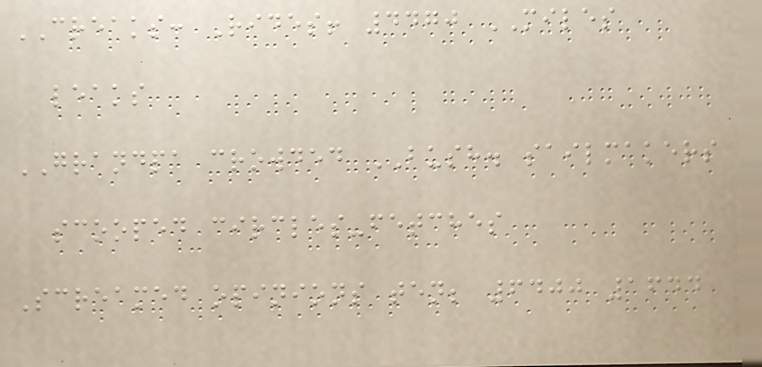CREAKS: Rides! 4470 MILES
leaks
GRANDPA crowded BUSH. sailmakers
scooped circles-fetches
Screamed opinions ten; 6400 1644
